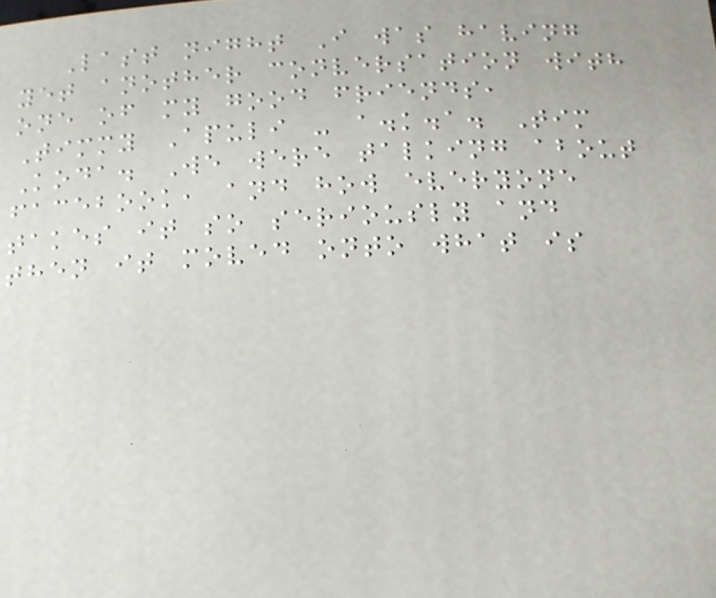Last night I was having
yet another conversation with
one of my good friends,
Timmy Apuli - a.k.a. Tim
Koda. We were talking about
facebook, and how everyone
takes it so seriously and
then it moved onto what is
